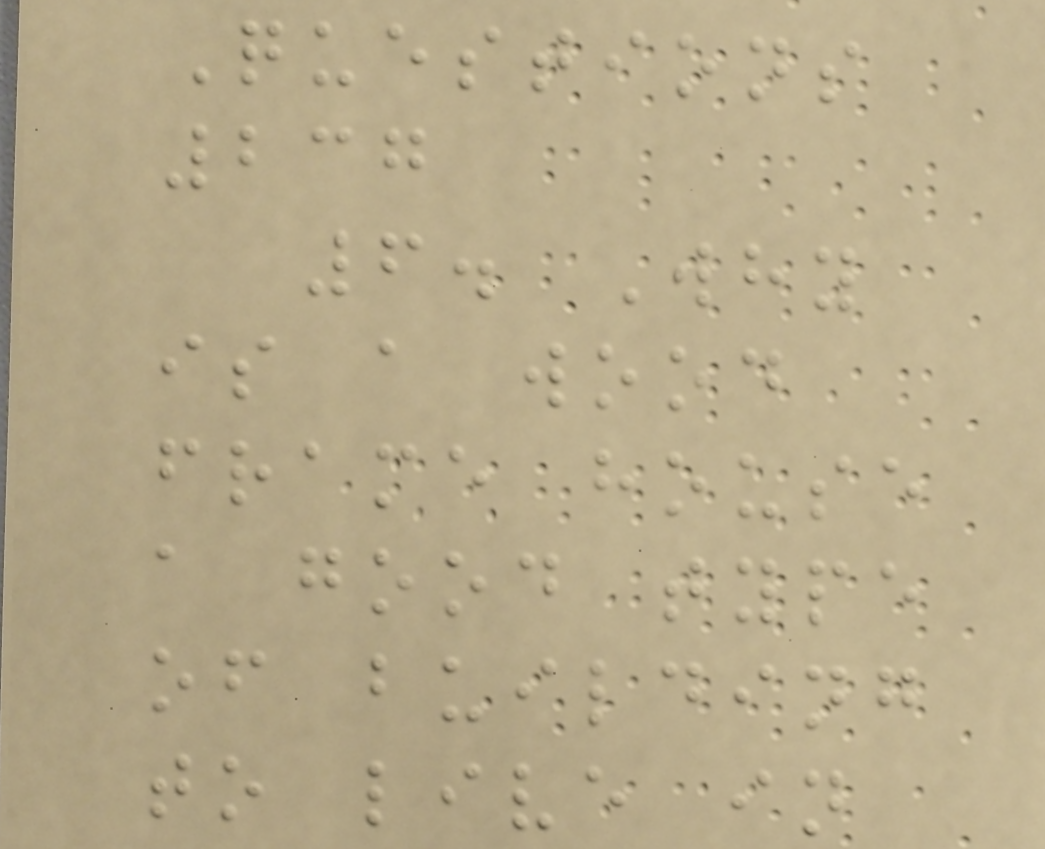Questions
237
6. Why
is a wood
frame house
a good type
of building
to live in
